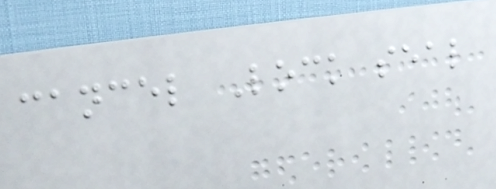cancel Lock seal
